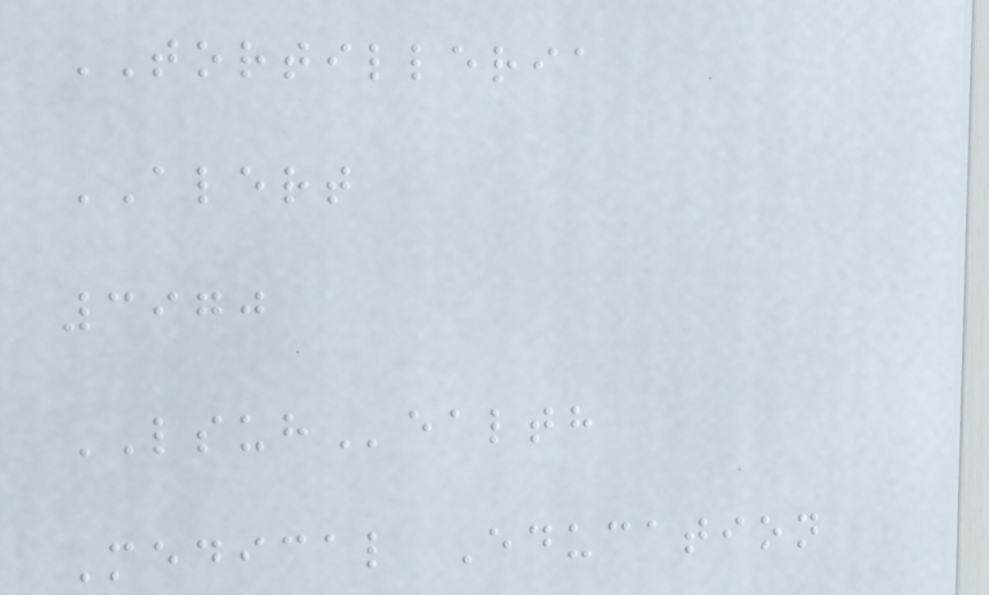TORTILLERIA
ALERT
3970
LSUHealth
Medical Education
